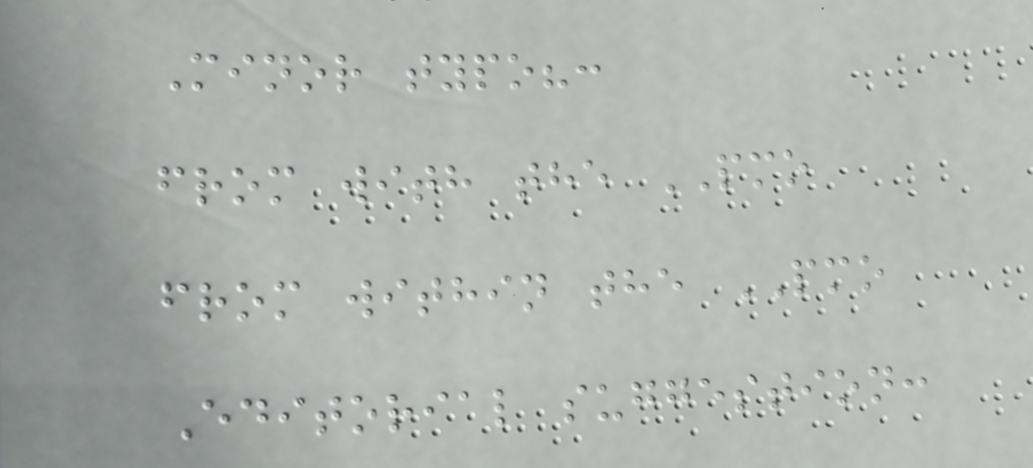Minor typo?:
from with the PMO
from within the PMO
Editorial suggestion:
